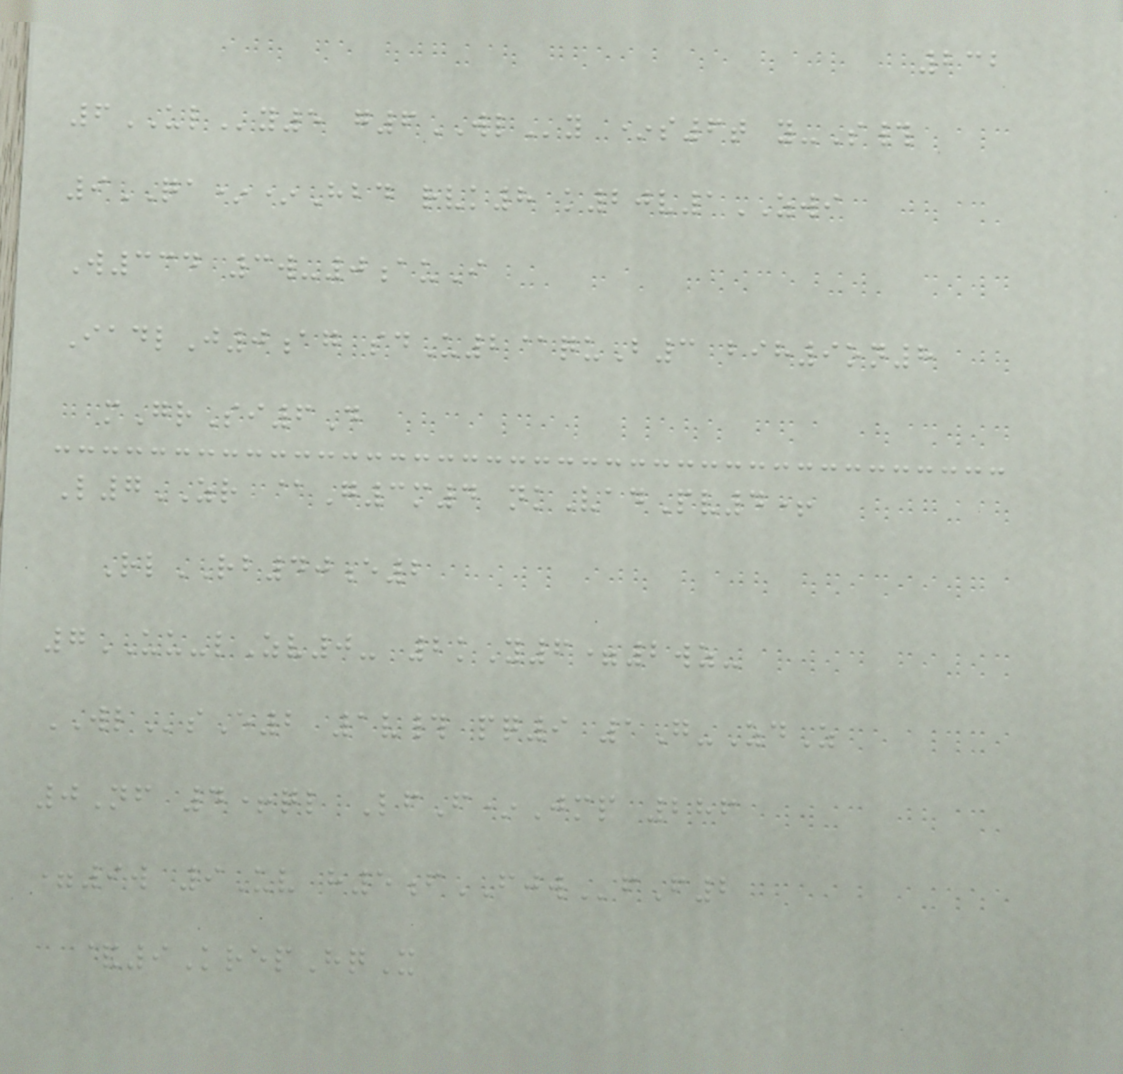232
6ULy5 g6WLy *s6t y-S#
9QA**Hbd rvk8 k20v1ZWI
W334 3w-0auI
IadlJ0ag sdU2@quB3 bih9on8
mGrSi6D
L7ZR @G3m4 nkVadPv4+
RlRB40e2
7UU-lZv0- 2kY6=2wz-
WLsE2 1v# pq9 1G-ZdZ
0Nf 4+ql LfF*Jmp 286
=9w 9Uv h5fFJWfF2
&9KrepHqX
